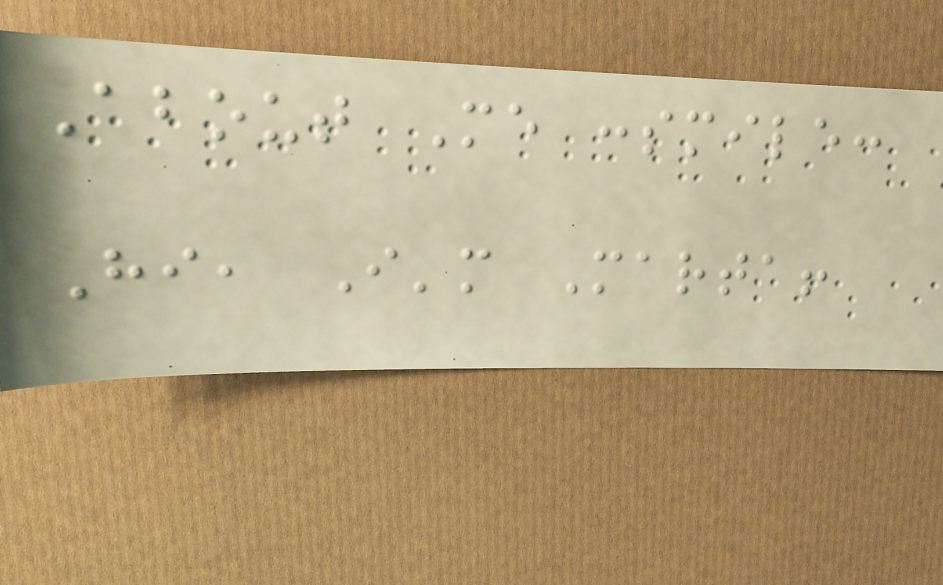About Me :smile:
Hi, I'm Marta!
